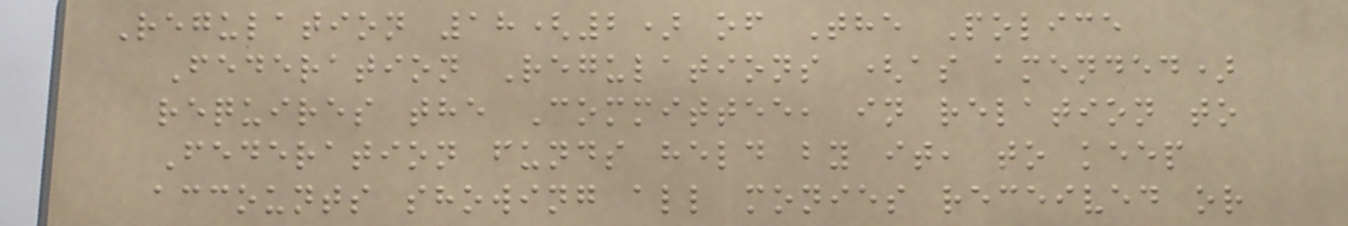Regulation 18(2) of The Police
Federation Regulations (as amended)
requires the Committee, in relation to
Federation funds held by it, to keep
accounts showing all monies received or
